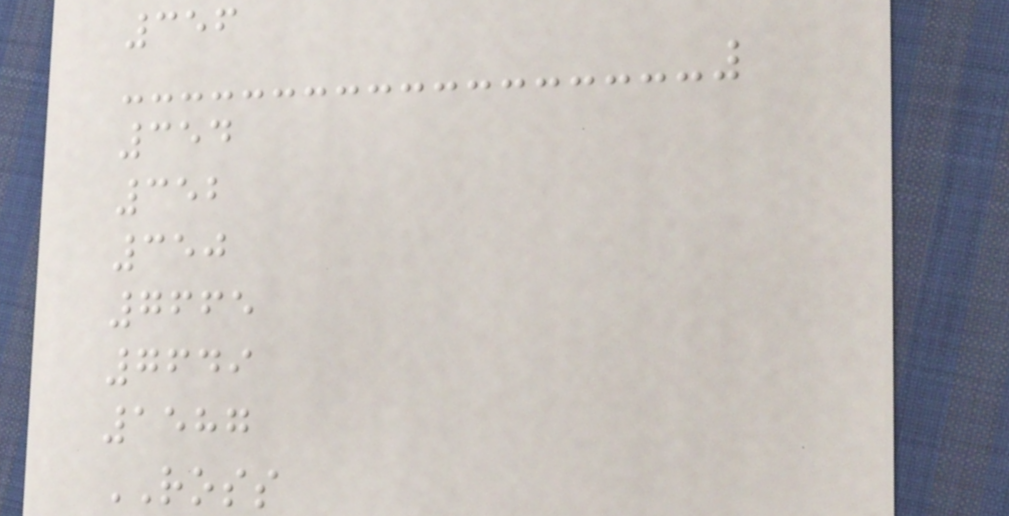356
354
352
350
7665
7649
1587
ROSS
